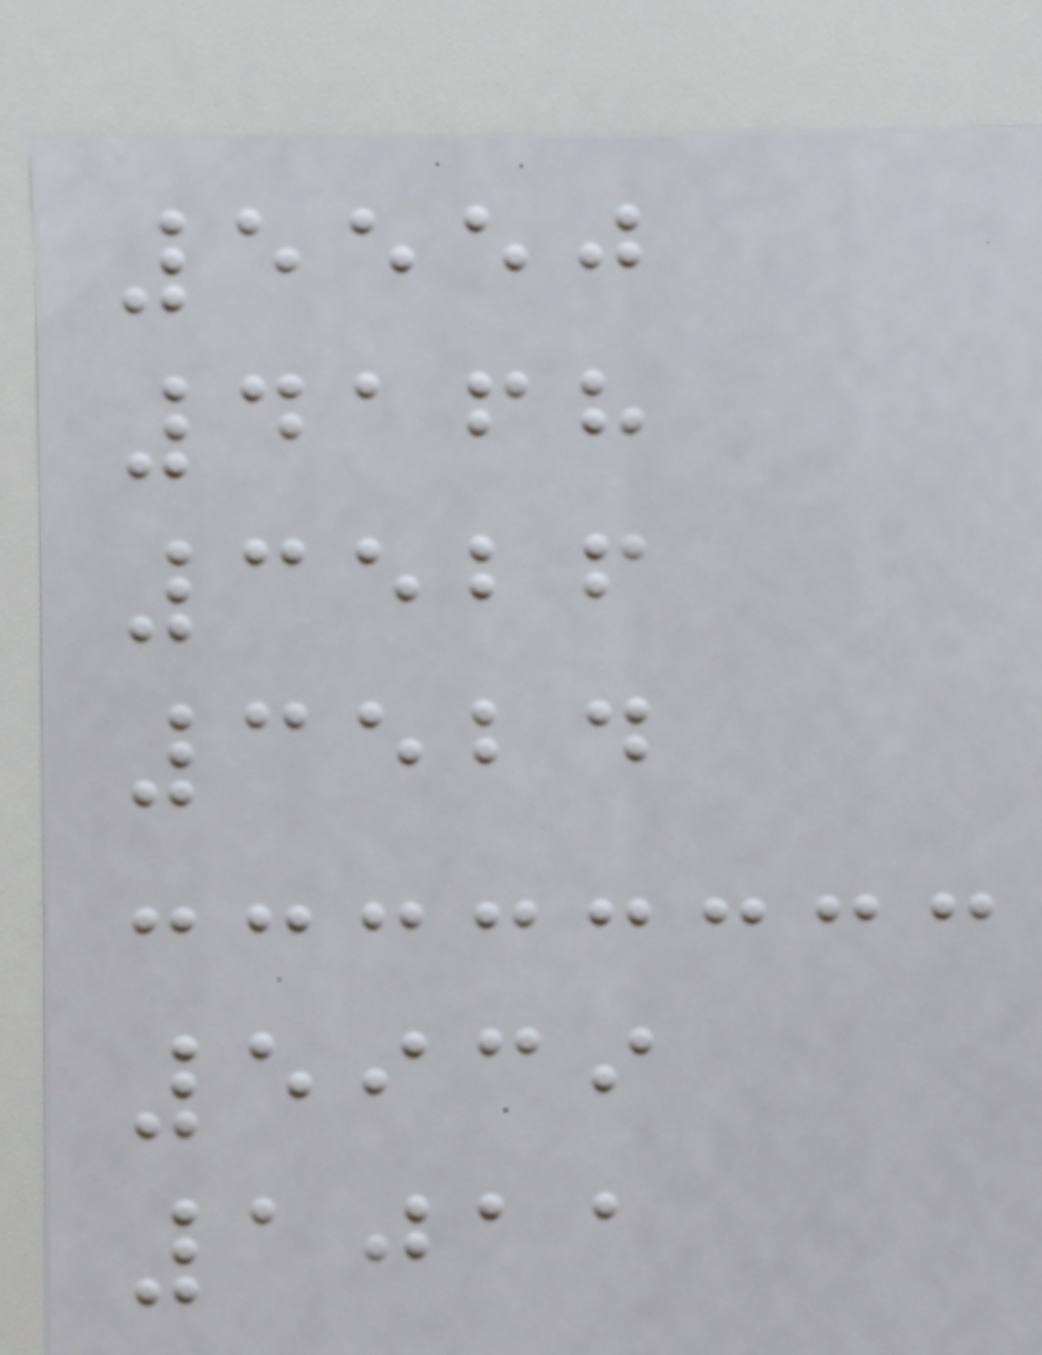5550
4168
3526
3524
5939
1011
